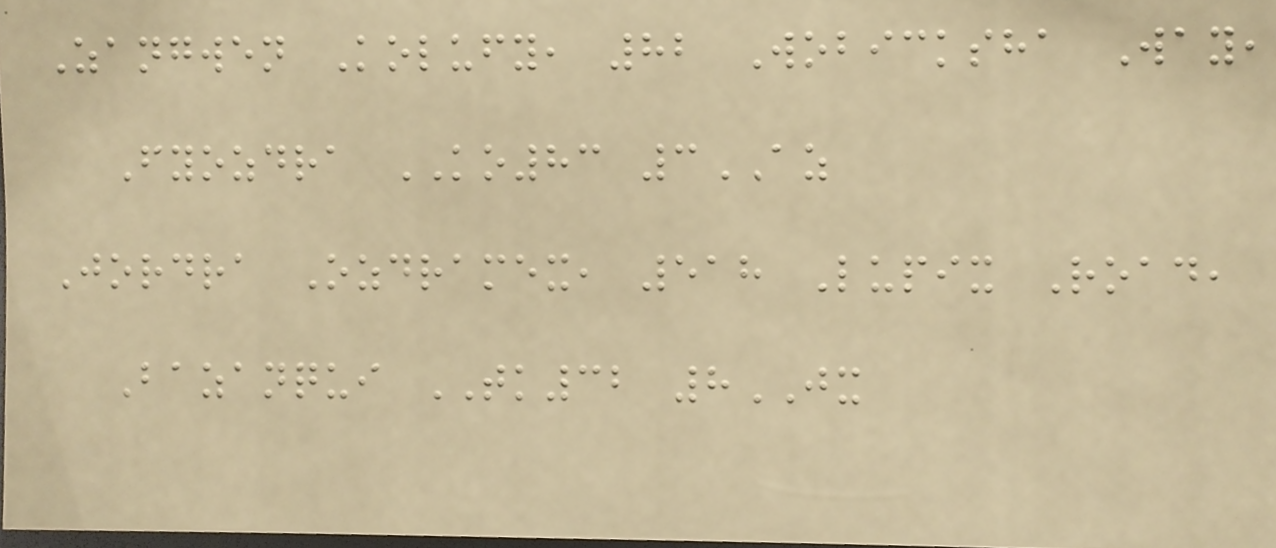Zangwen Kolufy, 82 Wobicksha Way,
Fyozdra KO83 3AZ
Jordra Ozdramex, 518 Lupix Road,
Bazanqui TK32 8JX
